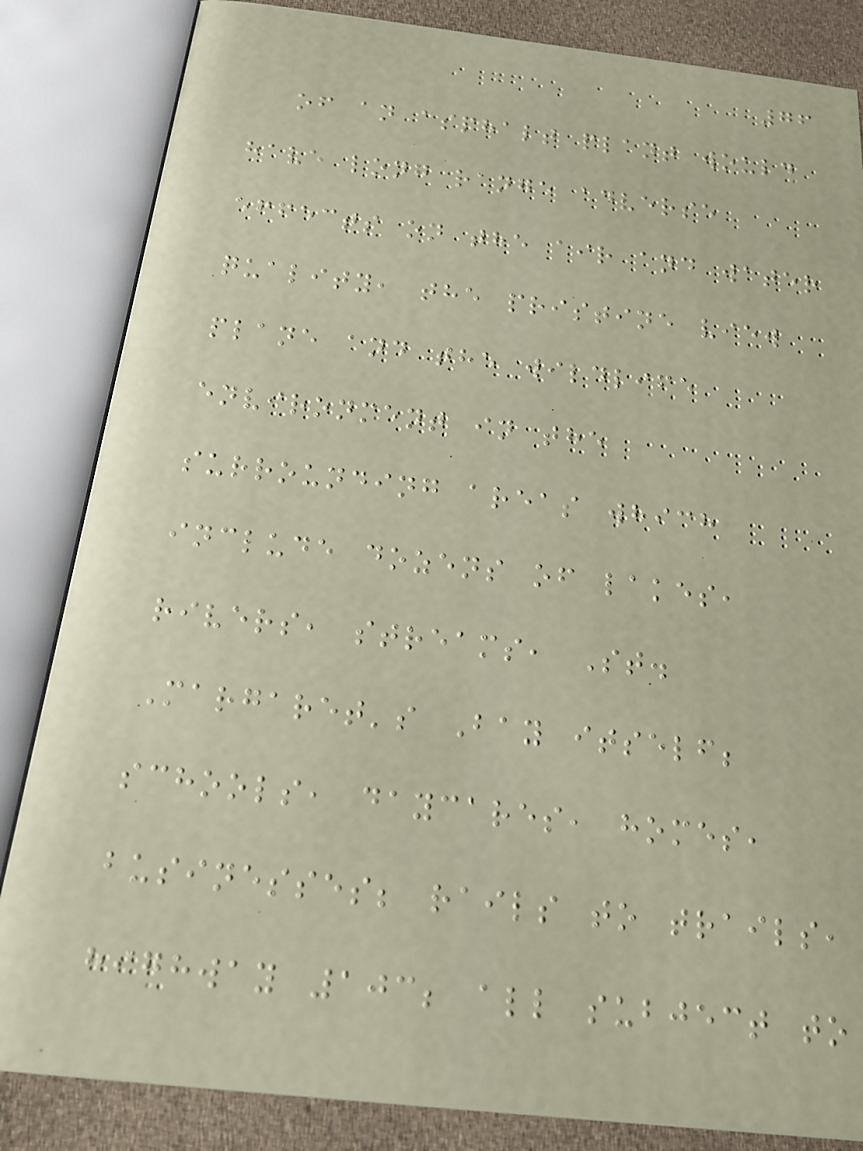76
of an asphalt plant would
have long range adverse
effects on the air and water
quality, the pristine view
plane and the wildlife
environment in the
surrounding areas which
include dozens of lakes,
rivers, streams, St.
Margaret's Bay itself;
schools, daycares, homes,
businesses; rails to trails,
highway 103; all subject to
